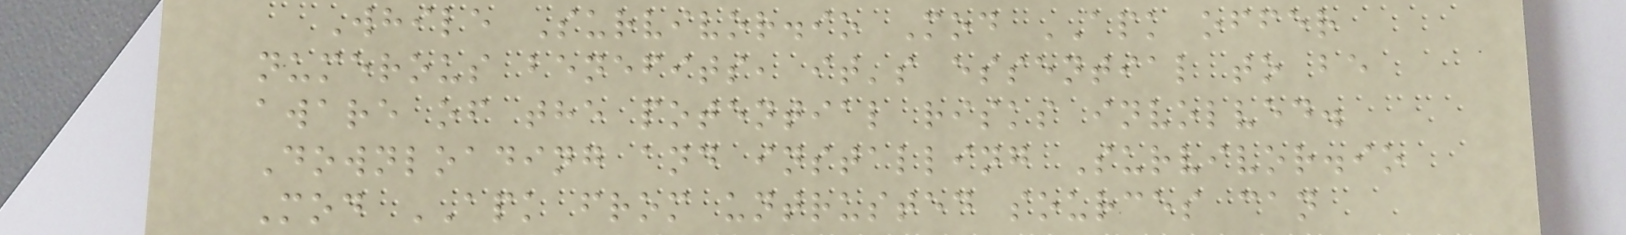While Survivor.io Mod APK offer
numerous benefits, it's essential to be
aware of the potential risks involved.
Downloading and installing Survivor.io
Mod APK from untrusted sources can
